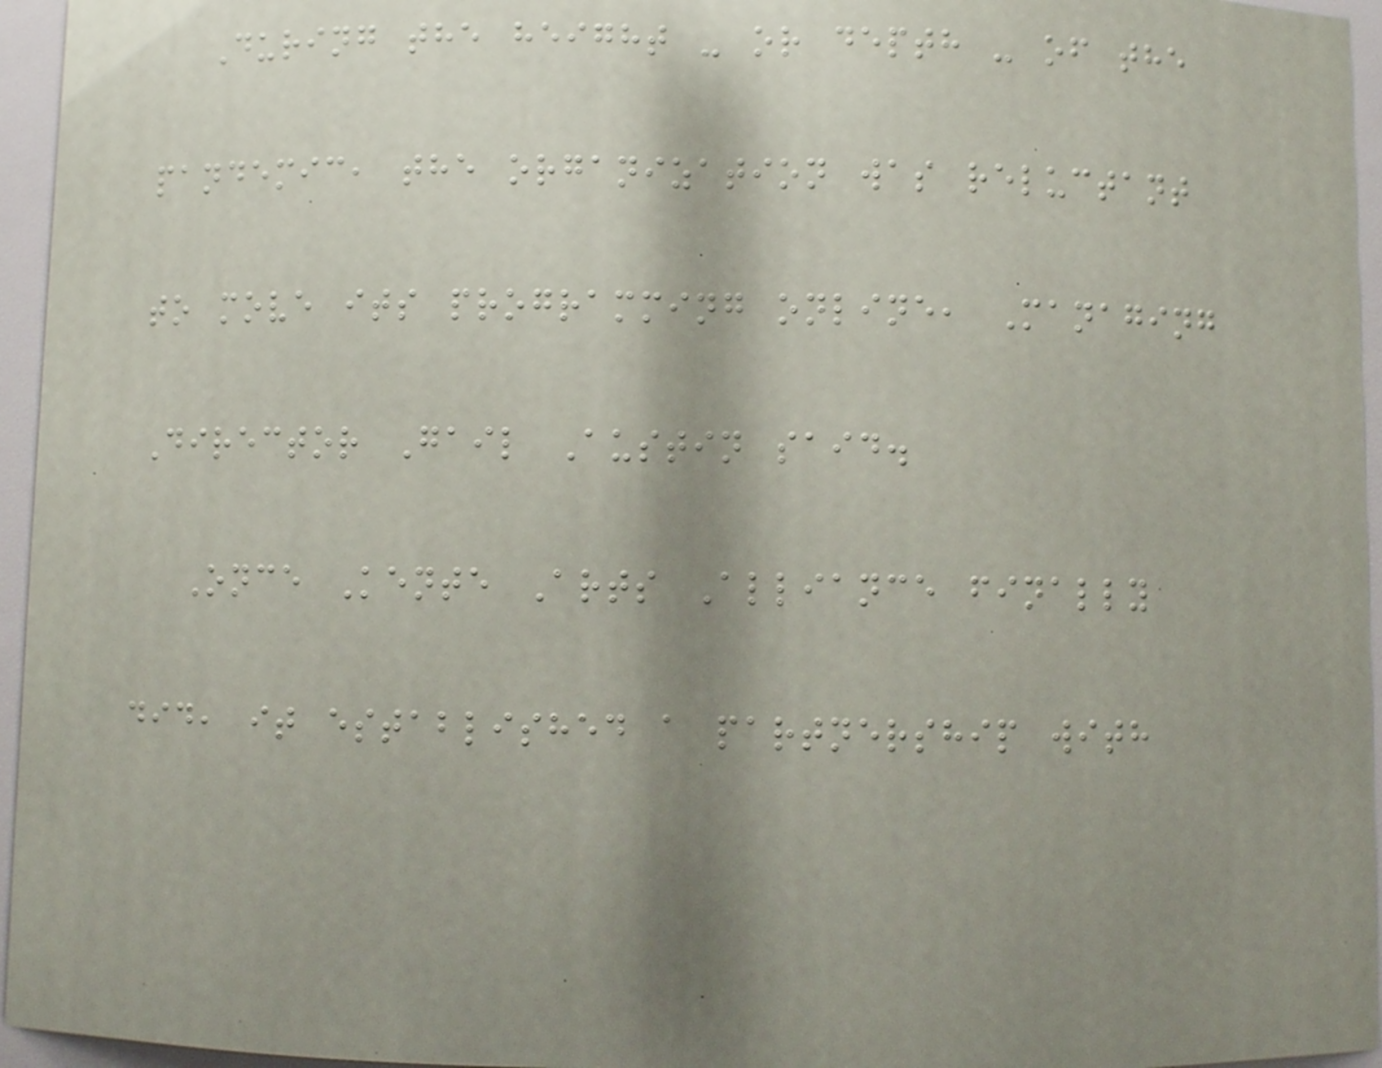During the height - or depth - of the
pandemic, the organization was reluctant
to move its programming online, Managing
Director Gail Austin said.
Once Kente Arts Alliance finally
did, it established a partnership with
